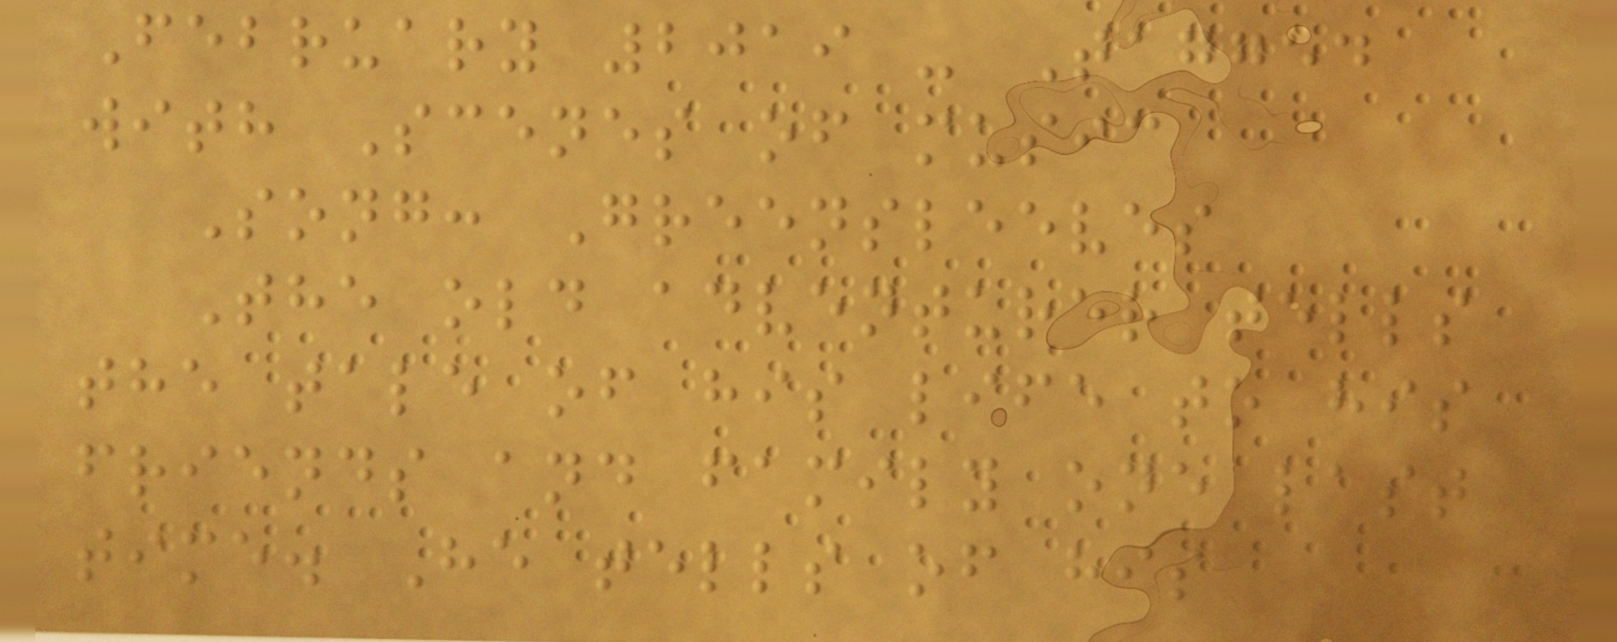February 2019 - Tagged
with Scenes of music
Song: Greensleeves
The old adventurer tells
the tale of his life to his
friends and family one last
time. He tells of his
